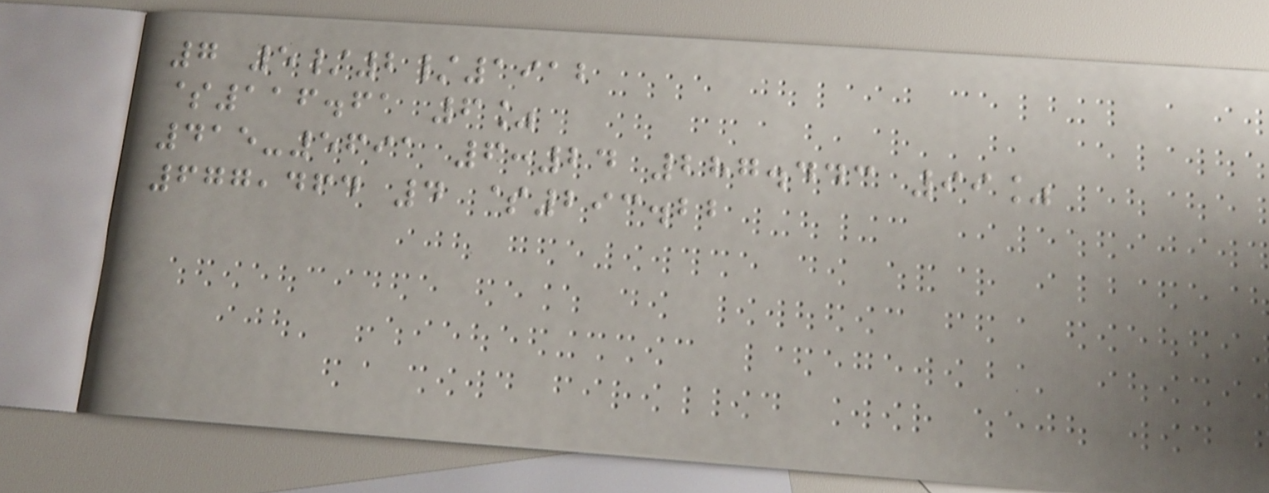7 5/2/1912
$116.61 6%
415-5691 6:24 287.443 99%
677,464 4 $293.22
